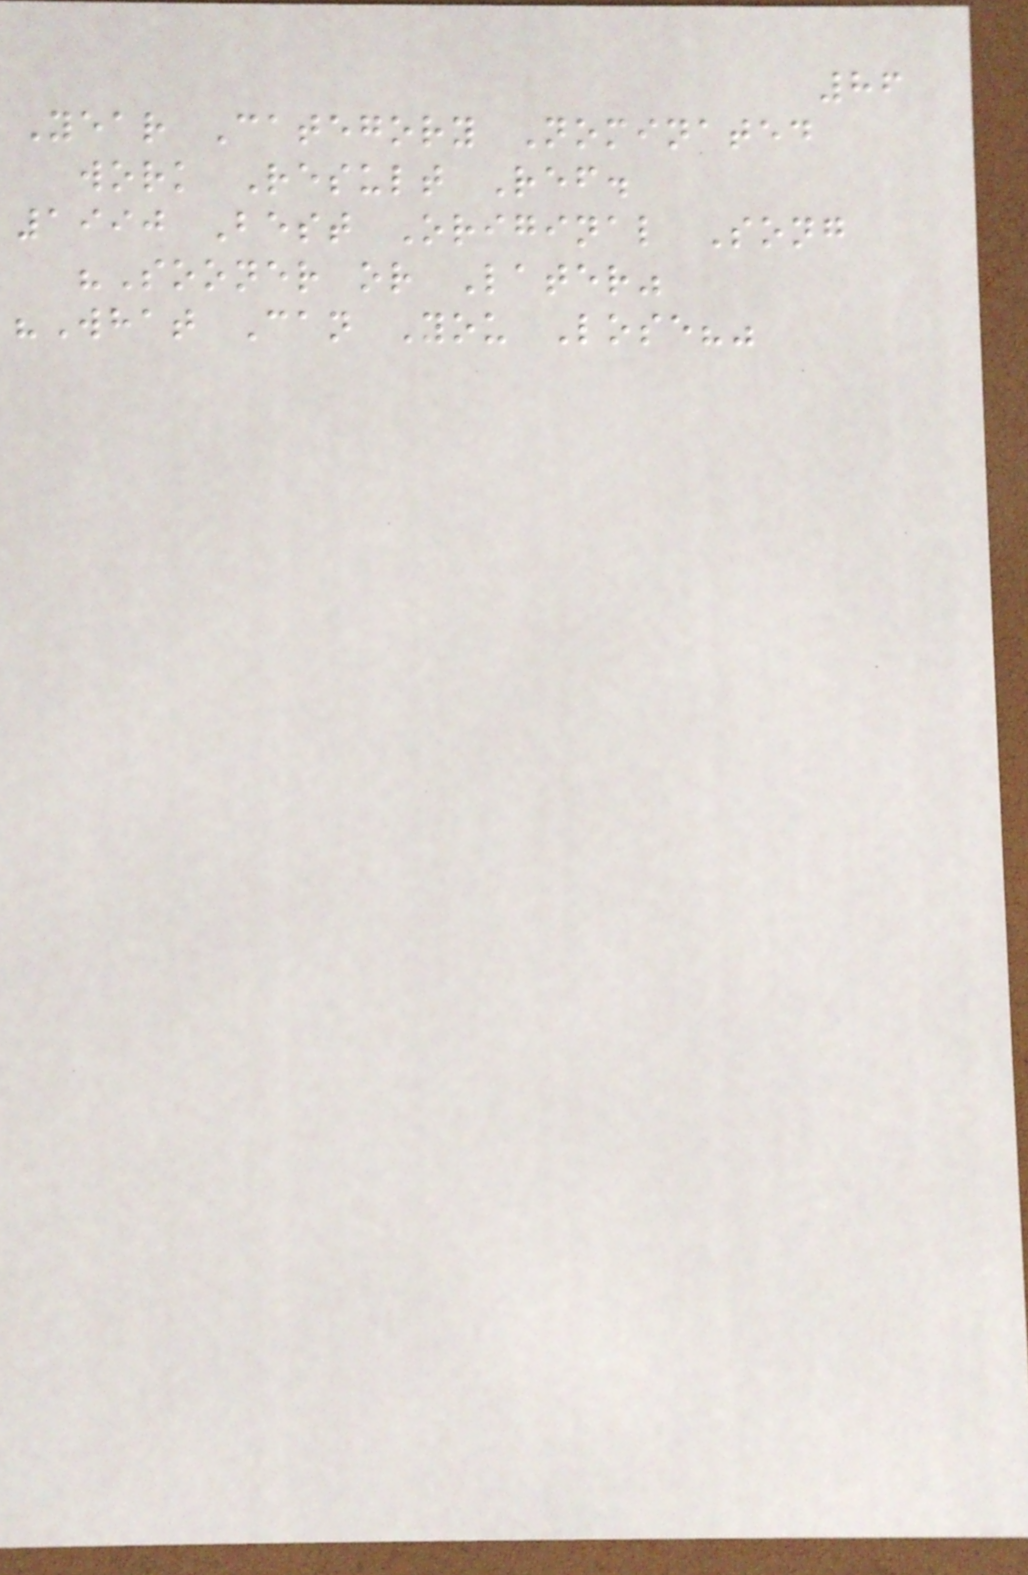86
Year Category Nominated
work Result Ref.
1990 Best Original Song
"Sooner or Later"
"What Can You Lose?"
